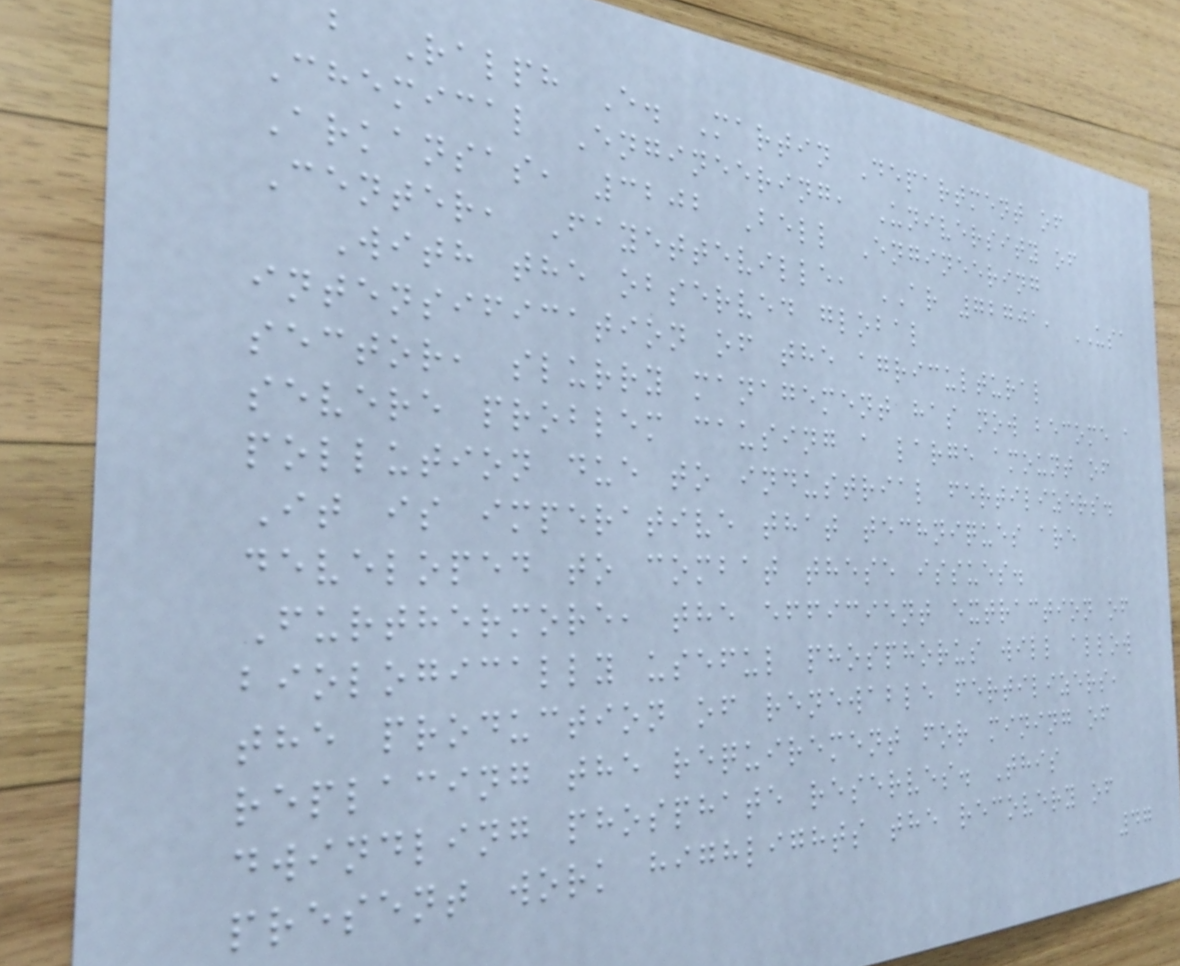b Ralph E. Martin Department of
Chemical Engineering, University of
Arkansas, 3202 Bell Engineering
Center, Fayetteville, AR 72701, USA
With the observed global
intensification of the agricultural
sector, slurry management has now become a
severe problem causing a large amount of
pollution due to industrial fertilizers.
It is imperative that techniques are
developed to combat these issues.
Furthermore, the efficient extraction of
biologically useful phosphorus will allow
the production of renewable fertilizers,
replacing the requirement for mining of
dwindling phosphate reserves. This
present work highlights the recovery of
47
